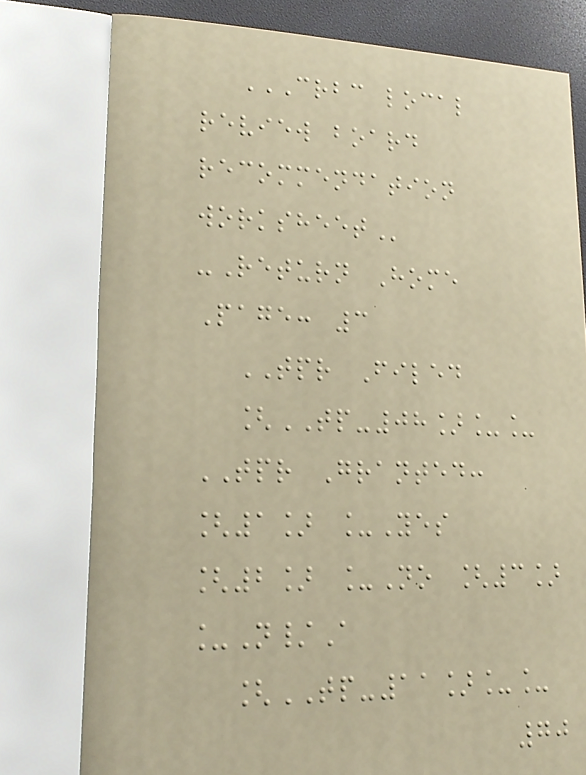CRBC LOCAL
REVIEW BOARD
RECOMMENDATION
WORKSHEET
-Return Home
Page: 3
TPR Filed
[TP-08]__
TPR Granted:
[1] _Yes
[2] _No [3]
_N/A
[TP-11]__
70
